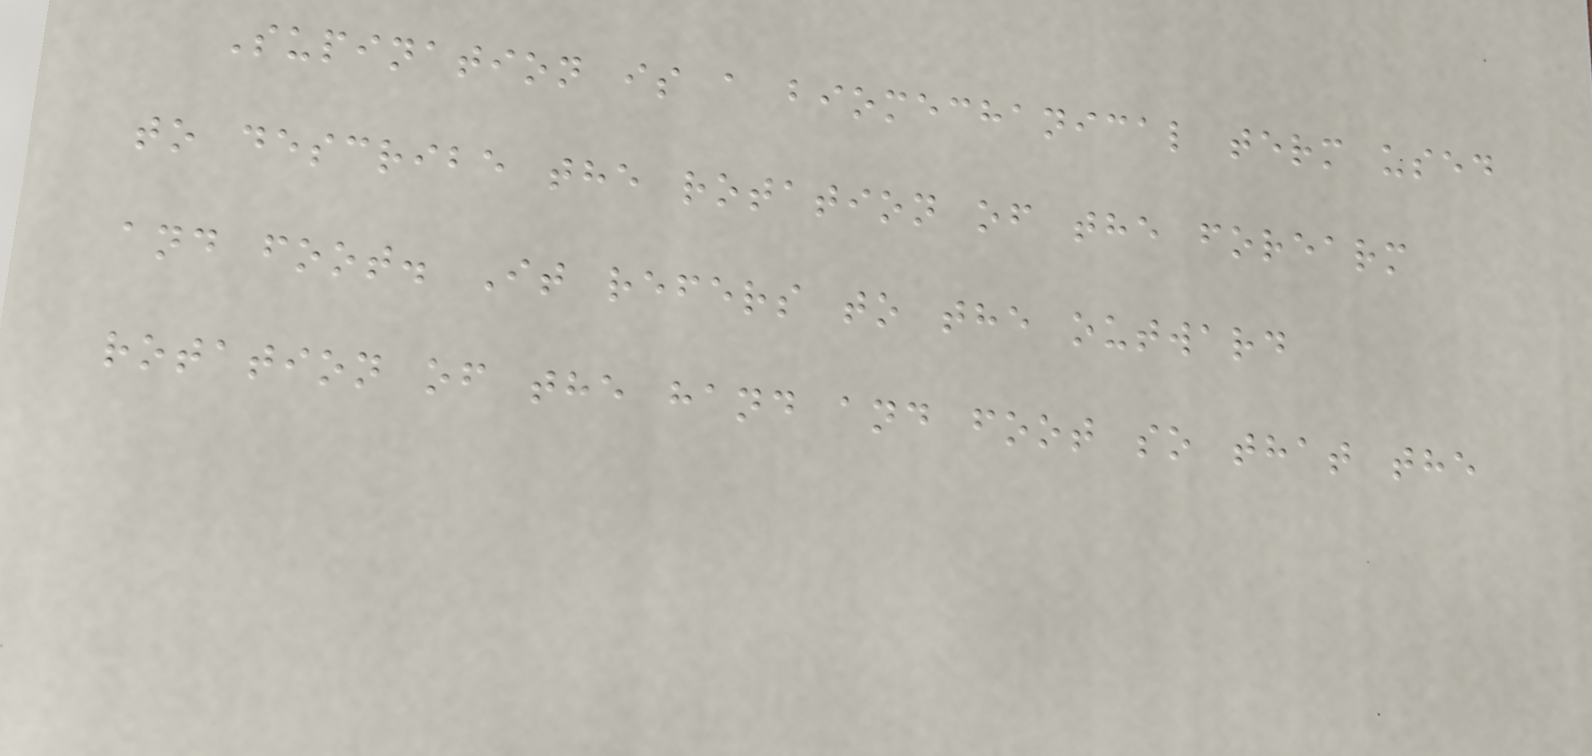Supination is a biomechanical term used
to describe the rotation of the forearm
and foot. It refers to the outward
rotation of the hand and foot so that the
